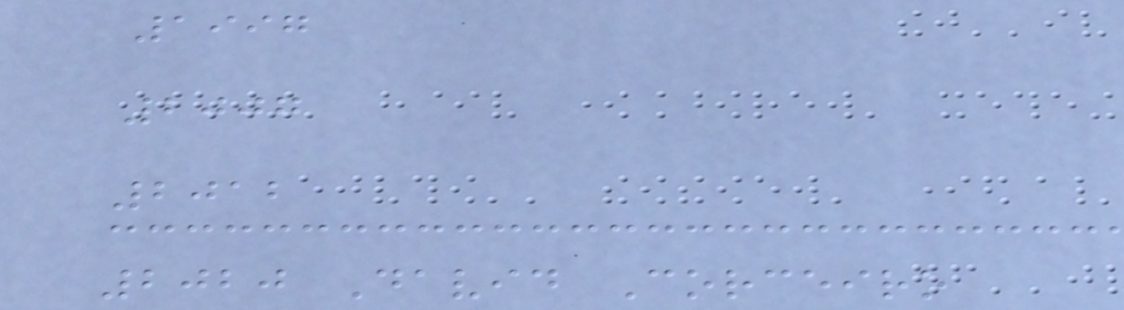1997
2007
2012
2020 David Corceiro
